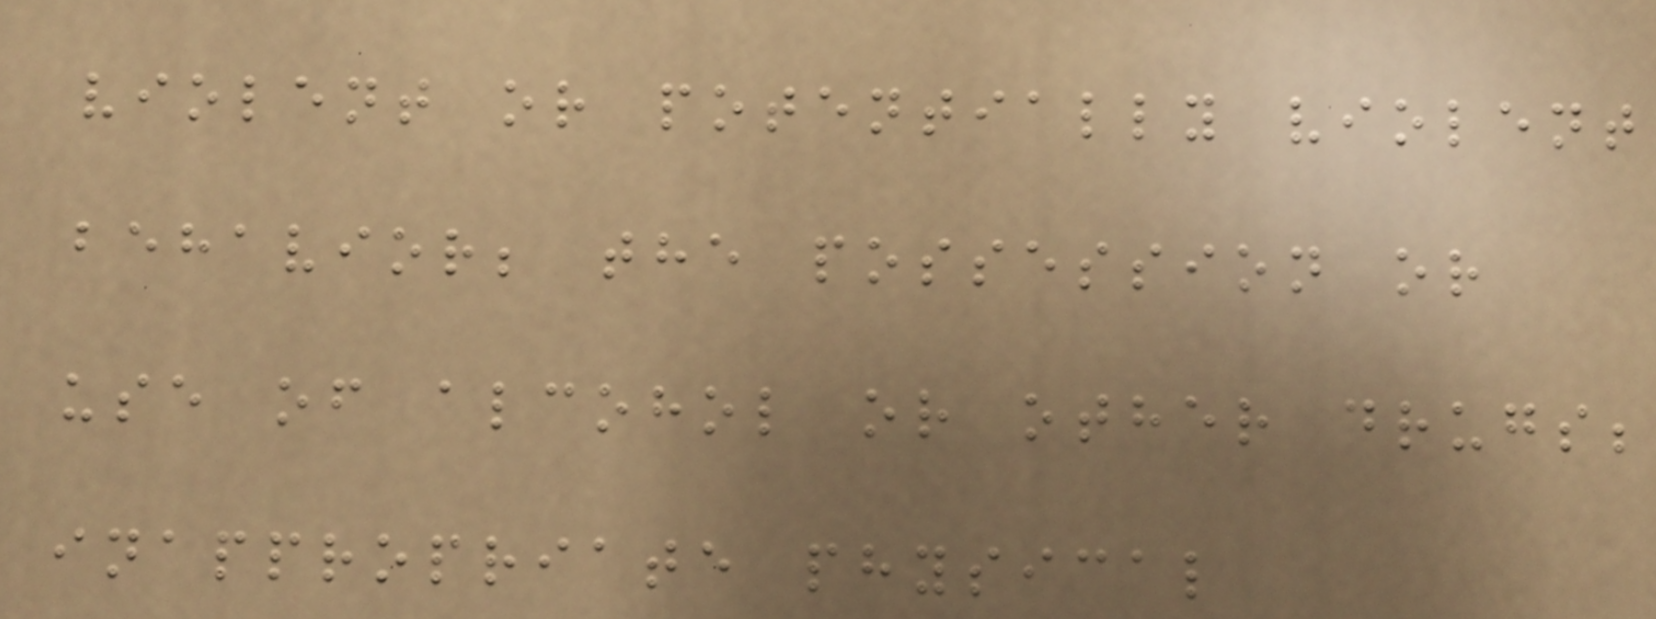violent or potentially violent
behavior; the possession or
use of alcohol or other drugs;
inappropriate physical
